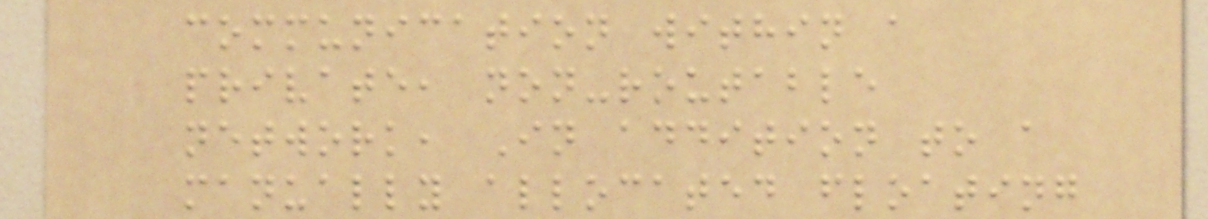communication within a
private, non-routable
network, In addition to a
manually allocated floating
